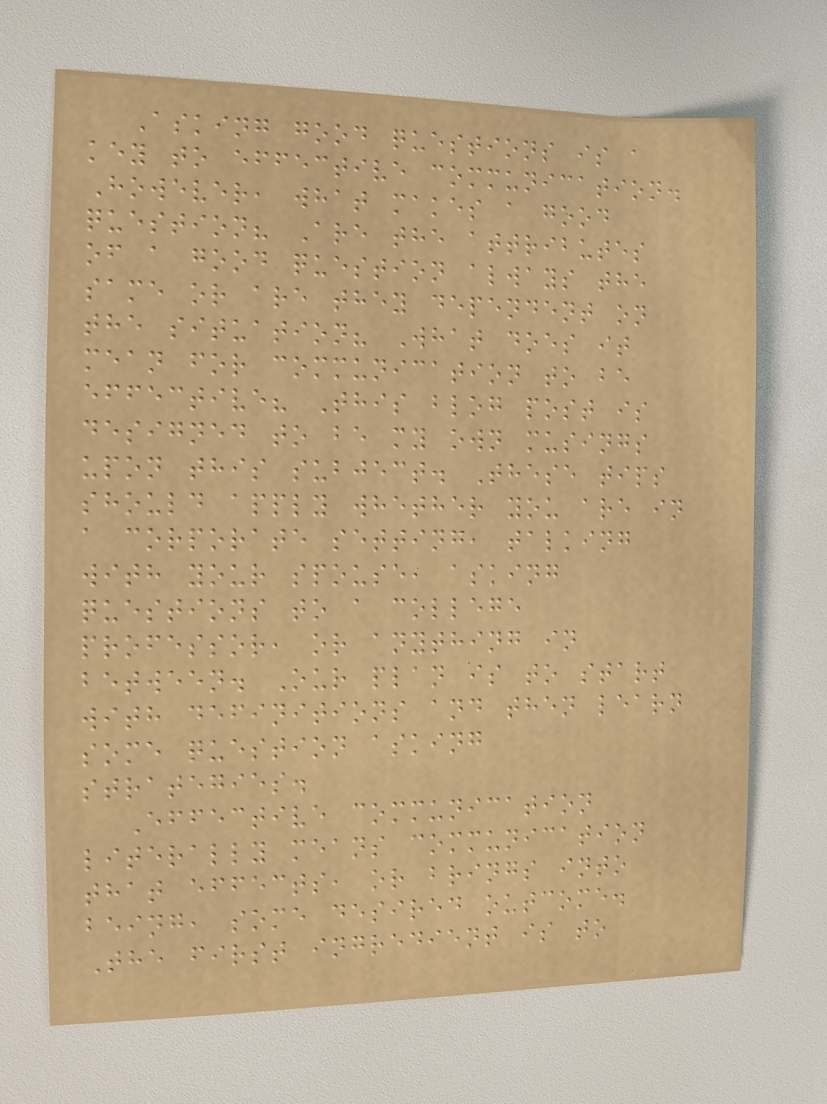Asking good questions is a
key to effective communication.
However, what makes a good
question? Are the attributes
of a good question always the
same or are they dependent on
the situation? What does it
mean for communication to be
effective? This blog post is
designed to be my own musings
upon this subject. These tips
should apply whether you are in
a corporate setting, talking
with your spouse, asking
questions to a college
professor, or anything in
between. Our plan is to start
with definitions and then learn
some question asking
strategies.
Effective communication
literally means communication
that effects, or brings into
being, some desired outcome.
The first ingredient is to
